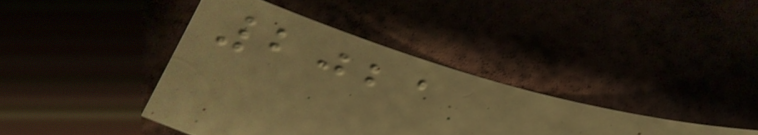2021
